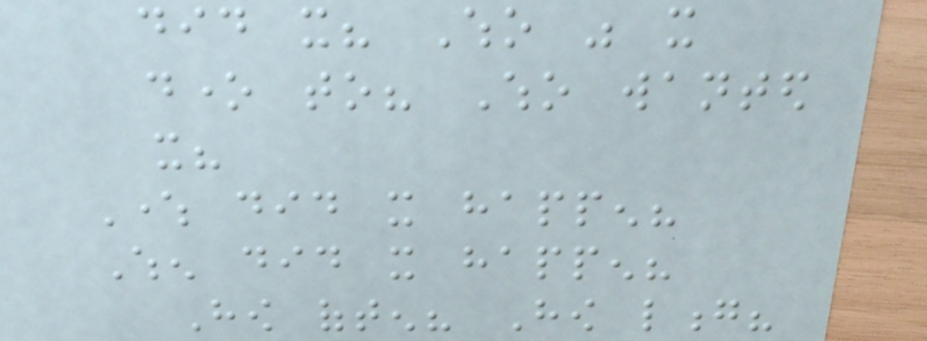did it? Who was it
done to? Who wanted
it?
Where did it happen?
When did it happen?
How often? How long?
